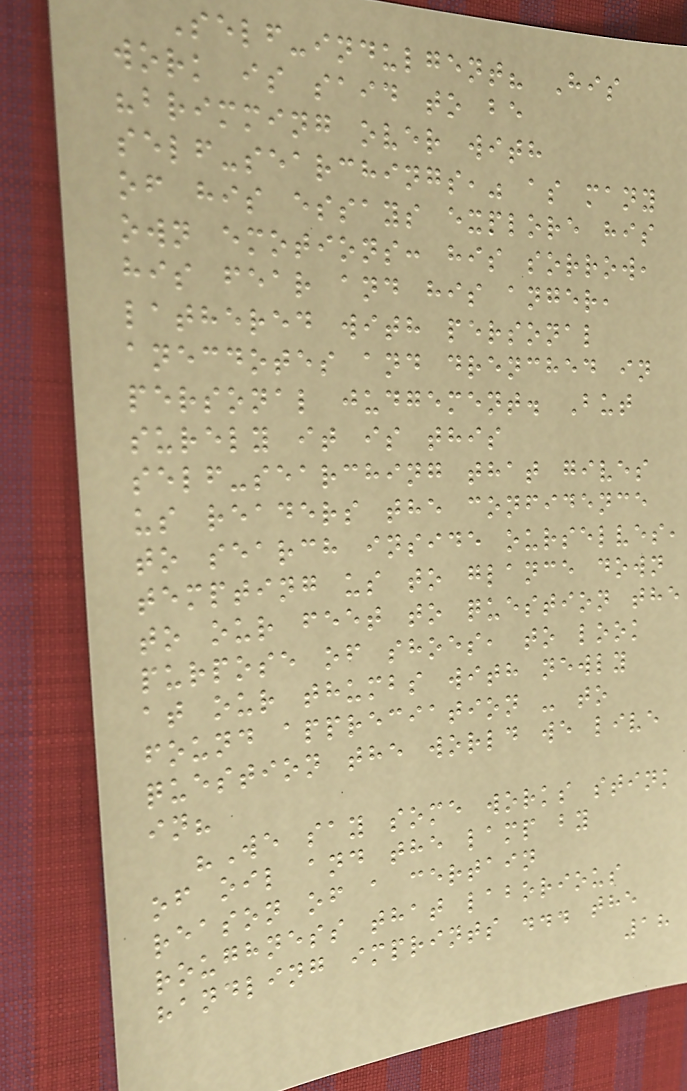Self-indulgent? His
work is said to be
"brimming over with
self-searchings," as many
of his essays explore his
own emotions: his sorrow,
his fear and his anger,
lathered with personal
anecdotes and drenched in
personal judgement. But
surely it is this
self-searching that gives
us readers the confidence
to search inside ourselves,
tempting us to glance down
to our feet to question the
purpose of shoes, to look
at our thumbs with newly
found appreciation - to
question the world we live
in?
"We say some works stink
of oil and the lamp by
reason of a certain
roughness that laborious
handling imprints ... the
18
